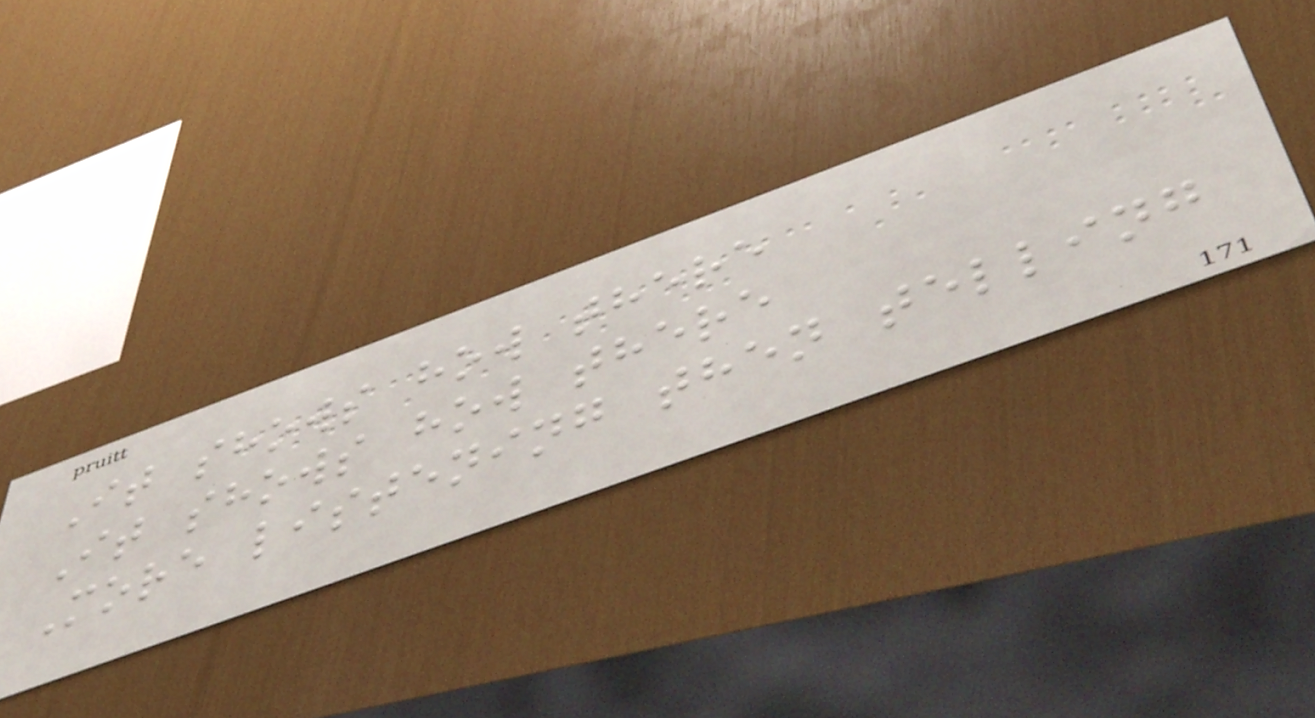It shows how there
It shows how there
More listening then telling
